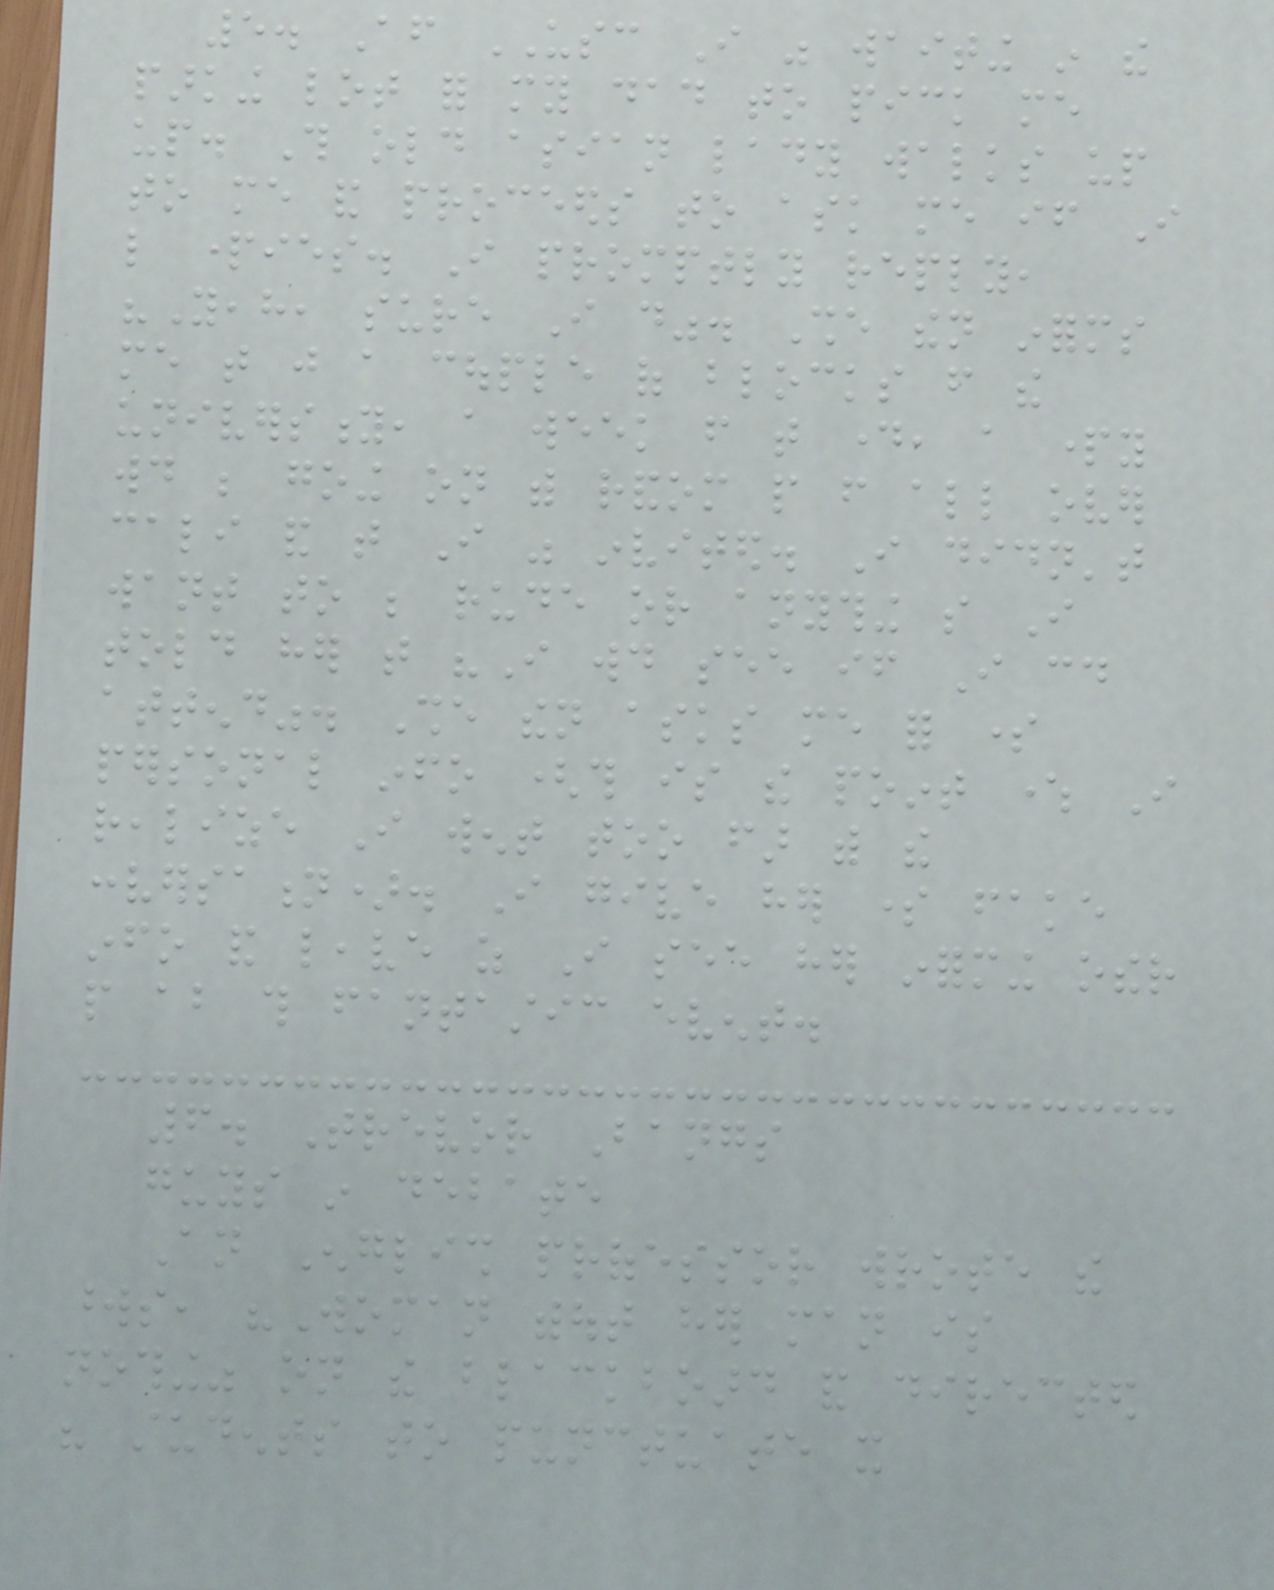5. After USC I was waiting in the
parking lot for my dad to pick me
up. This old asian lady walks up
to me and proceeds to ask me if I
like parties. I promptly reply,
"Yeah, sure I do". She then informs
me that just a couple of blocks from the
university, a week from that day, a party
would be going on with random people from all over
cali and that I was invited. I didn't
want to be rude or anything so I
told her that "I would see if I could
attend". She then asks me for some
personal info (this is the point where I
realize I went too far with the
conversation). I give her some fake
info and leave as I see her informing other
people about this fantastic event.
6. Trevor Bangs
guys in debate
An English professor wrote the
words, "Woman without her man is
nothing" on the blackboard and directed
his students to punctuate it
